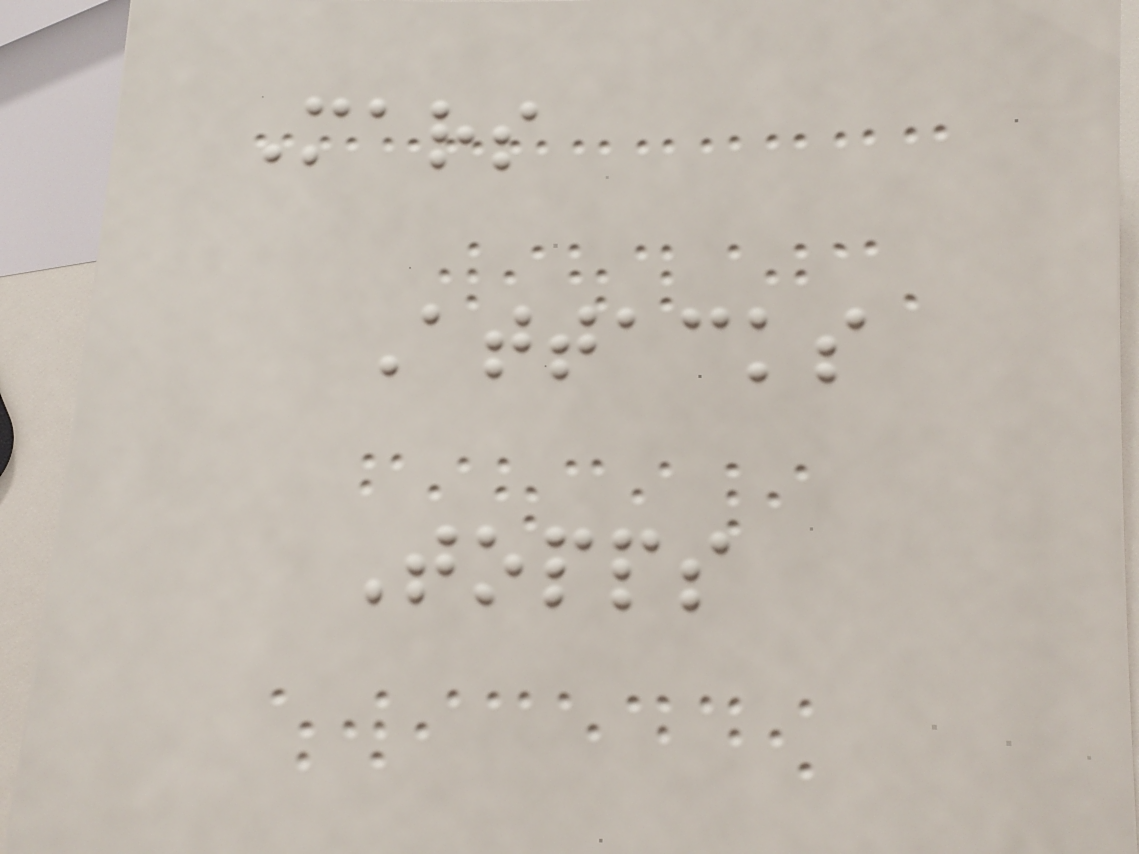Mars
Attacks
Topps
